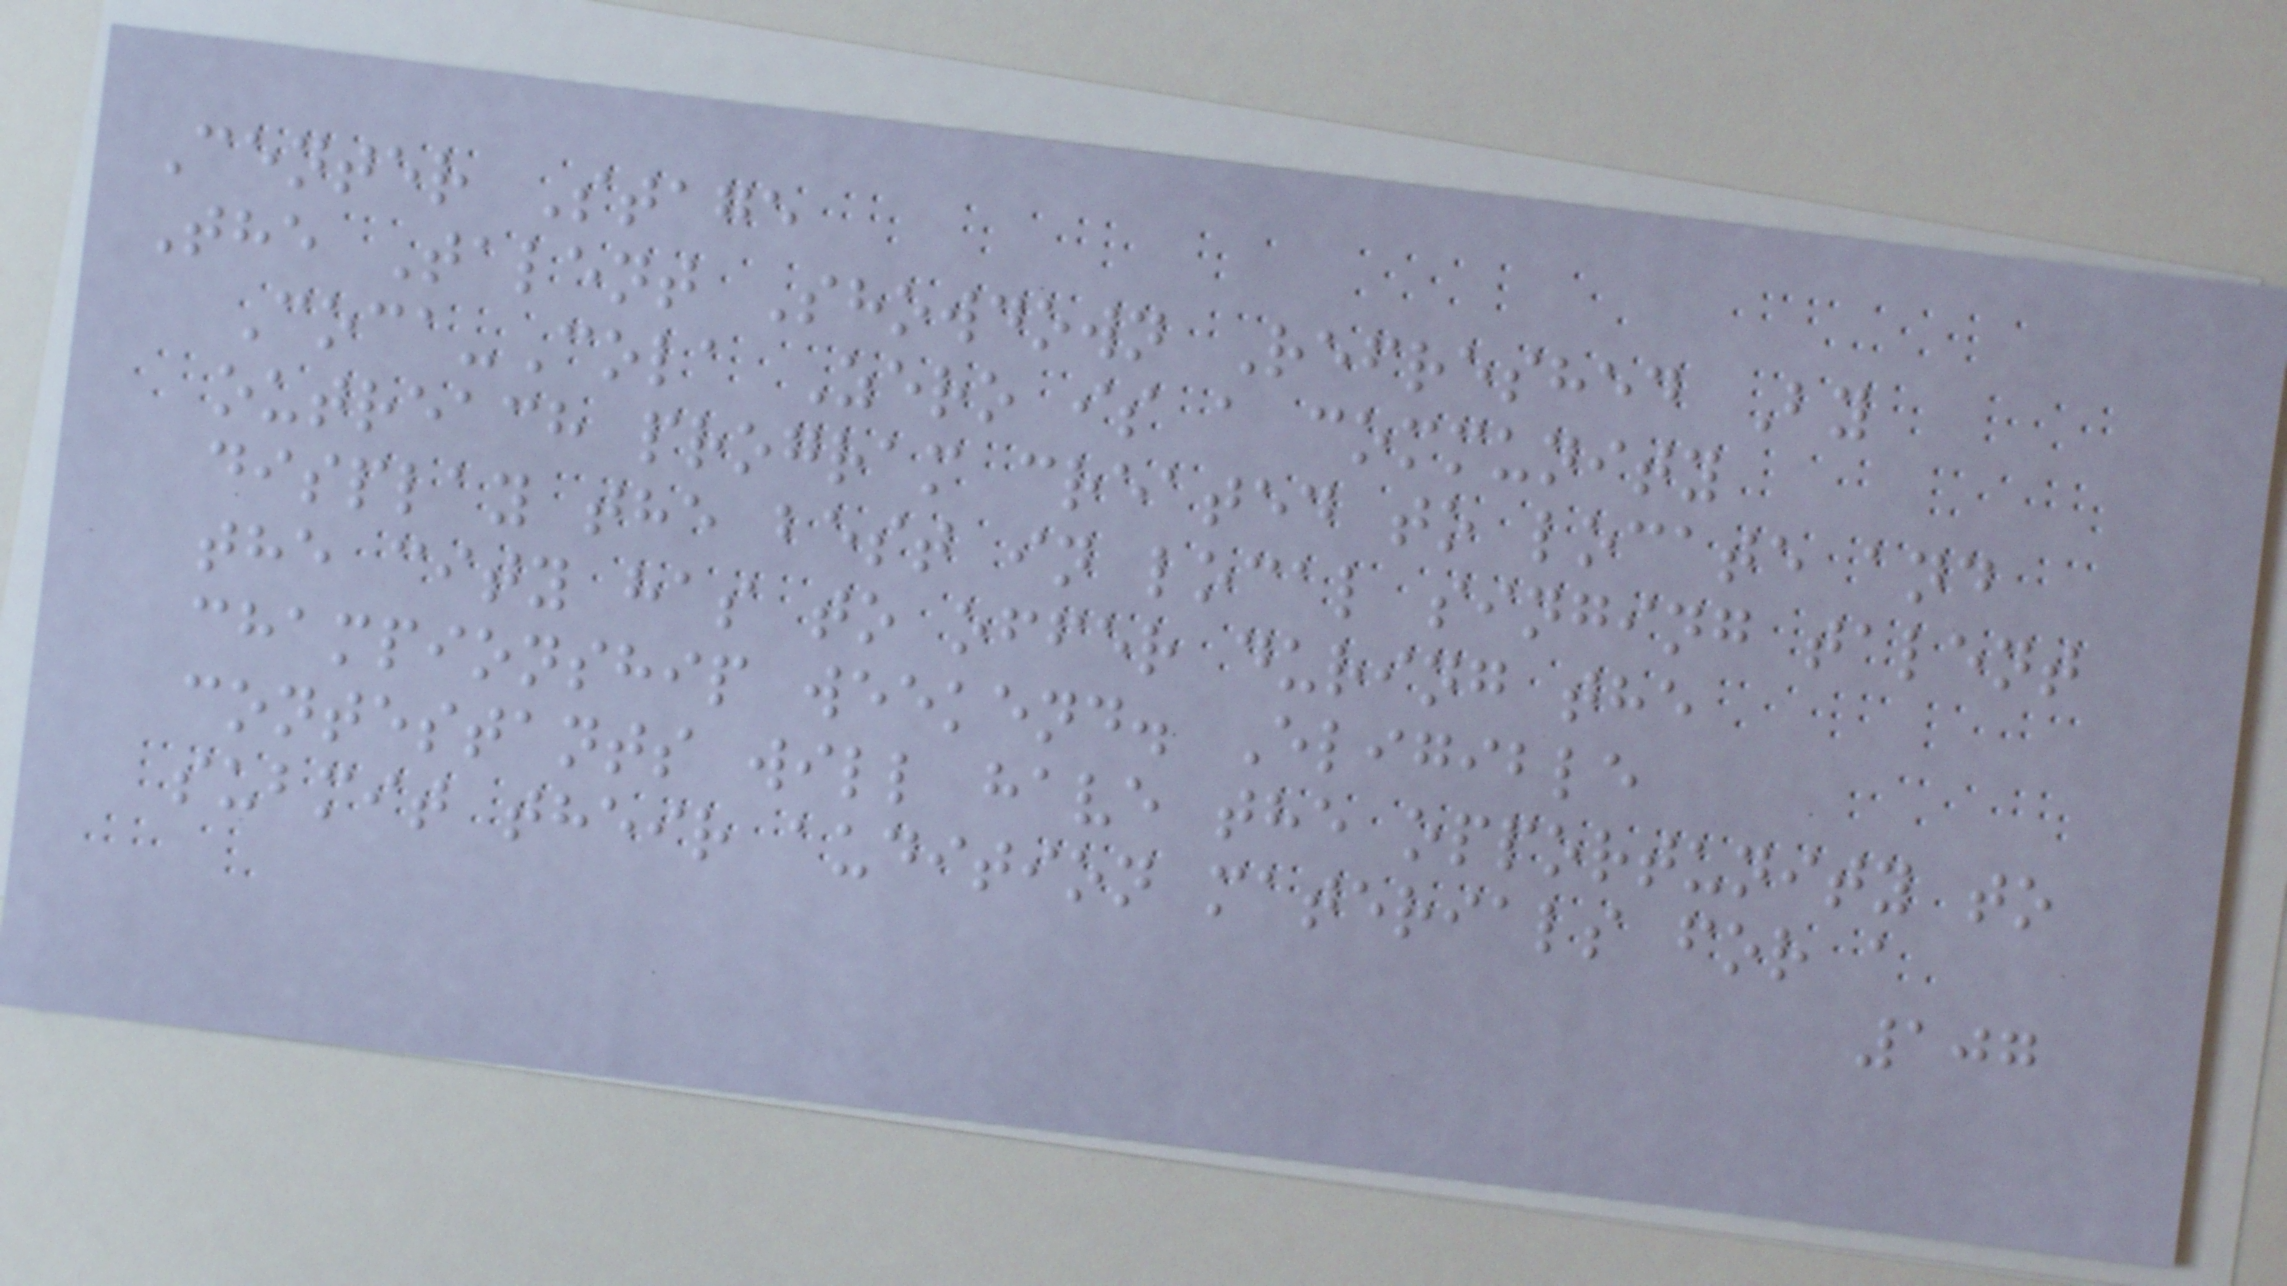Center Stage
The Talent Showdown Refreshed By
Coca-Cola Zero is a community
outreach program created to locate and
display the best in local singing talent
the city has to offer during the
championship weekend. Eligible
contestants will have the opportunity to
submit their audition materials for a
107
